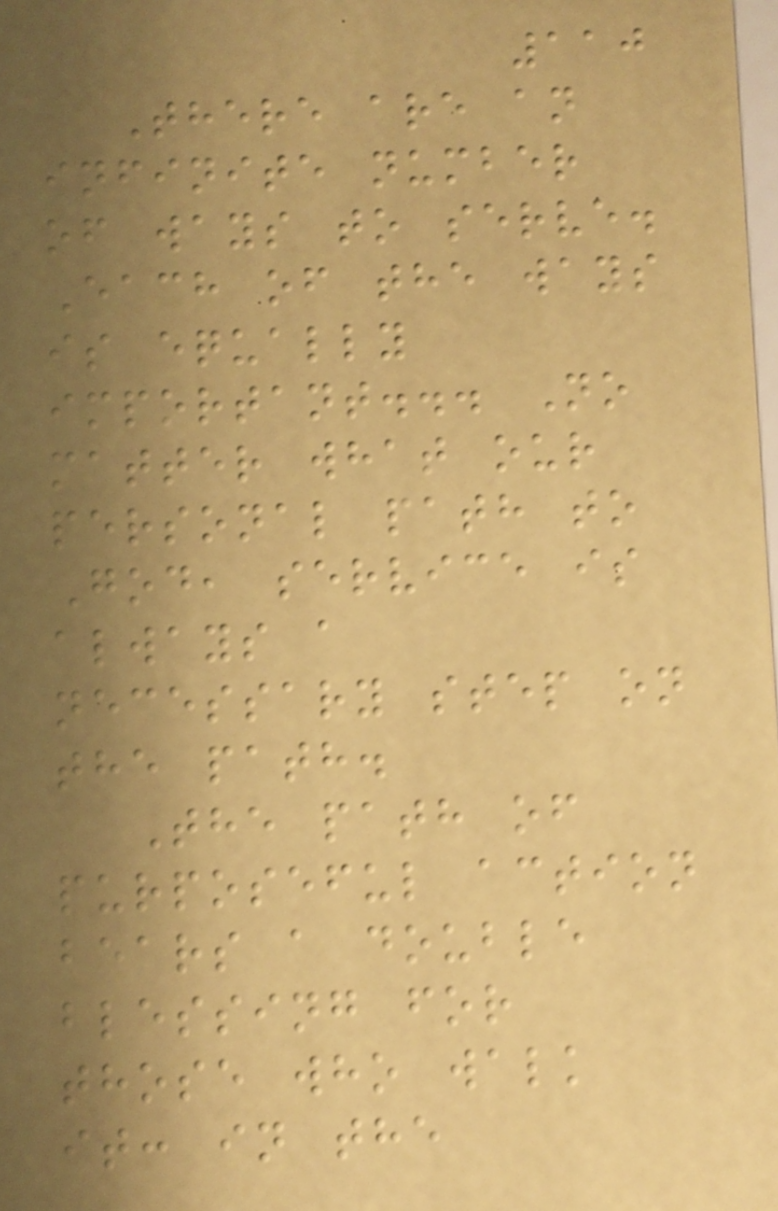110
There are an
infinite number
of ways to serve.
Each of the ways
is equally
important... No
matter what our
personal path to
God, service is
always a
necessary step on
the path.
The path of
purposeful action
bears a double
blessing for
those who walk
it: in the
